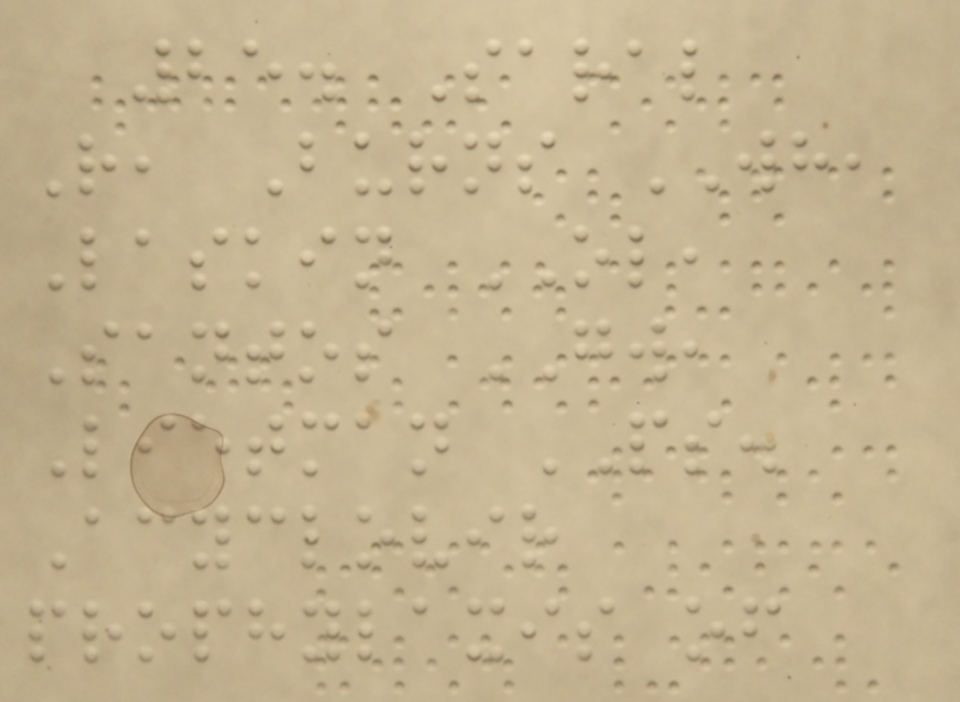25. Saral
R, Burns WH,
Laskin OL,
Santos GW,
Lietman PS.
Acyclovir
prophylaxis of
